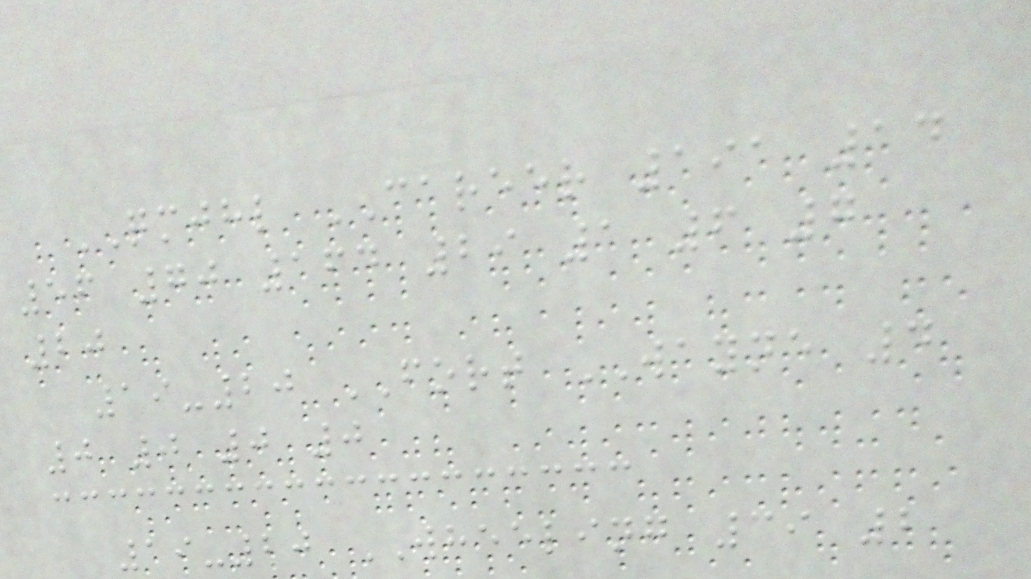QMJHL CAREER 191 14
56 70 164 29 1 6 7
20
19-20 FORT WAYNE 4
0 0 0 0
19-20 WHEELING 39 2
